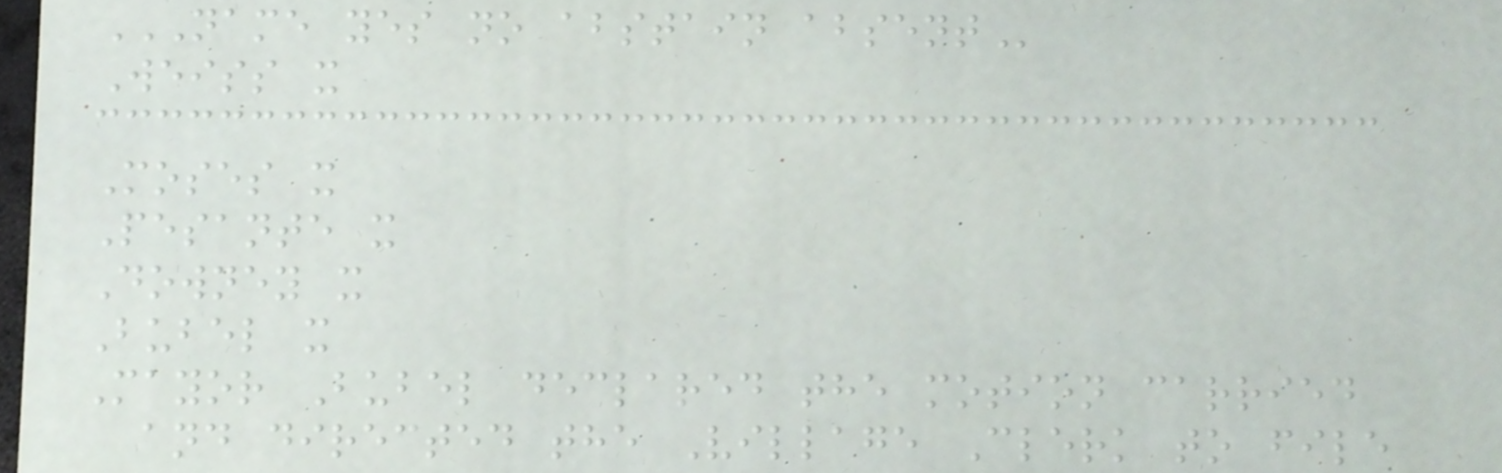NAME YES NO ABSTAIN ABSENT
Weiss x
Moses x
Pesante x
Downey x
Bubel x
Mayor Bubel declared the motion carried
and directed the Village Clerk to file
